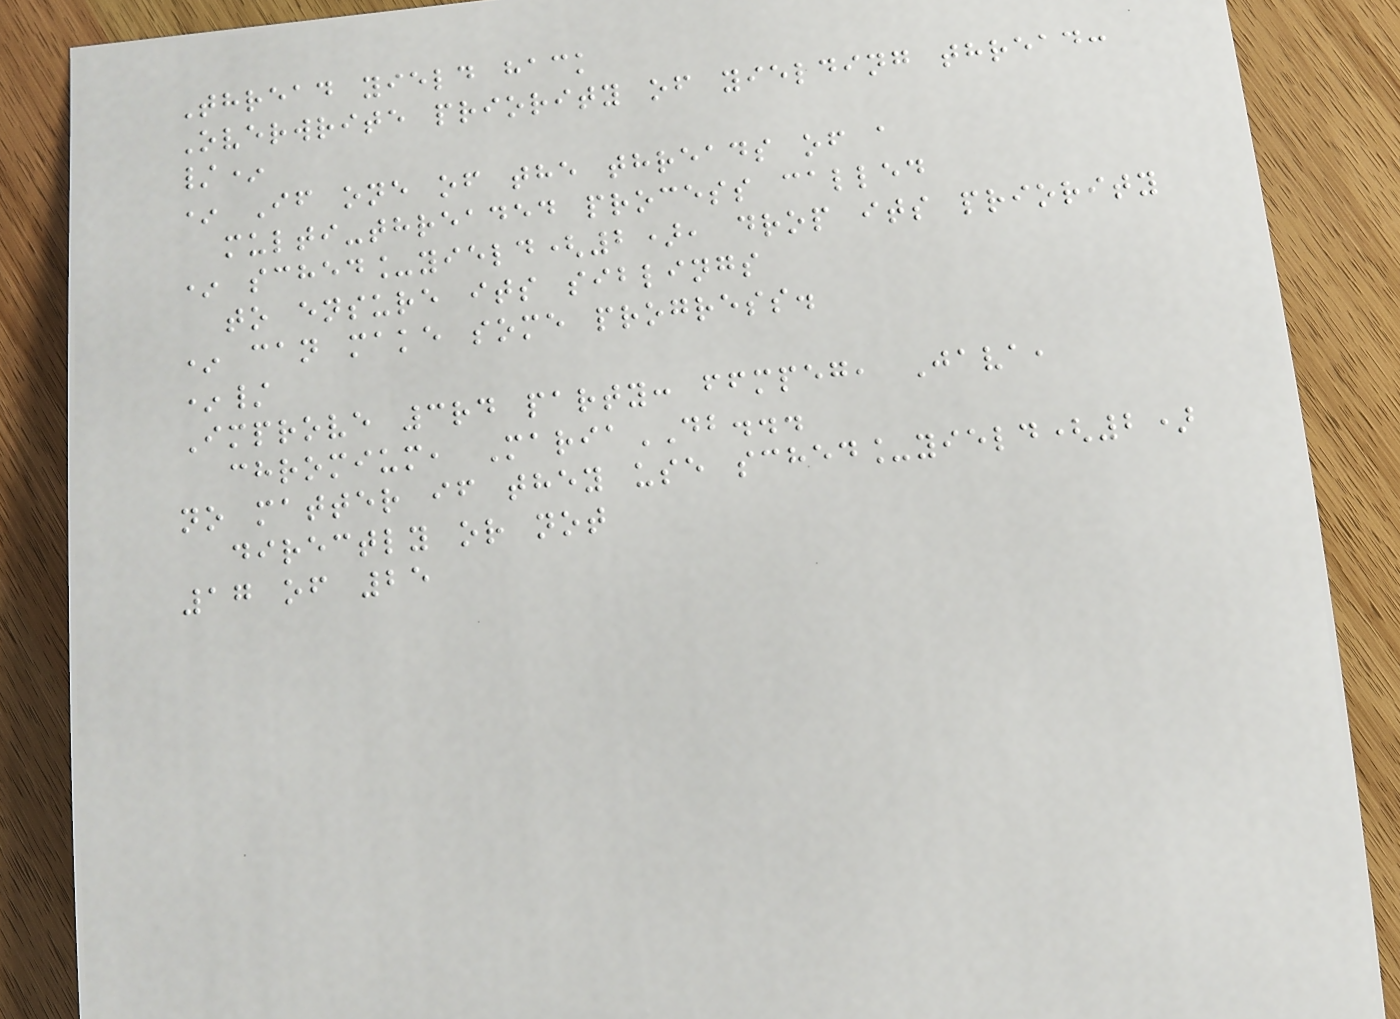Thread yield hack
Overwrite priority of yielding thread:
/*
* If one of the threads of a
multi-threaded process called
* sched_yield(2), drop its priority
to ensure its siblings
* can make some progress.
*/
Improve 3rd party: ffmpeg, Java,
chromium, MariaDB...
no matter if they use sched_yield(2)
directly or not
17 of 25
